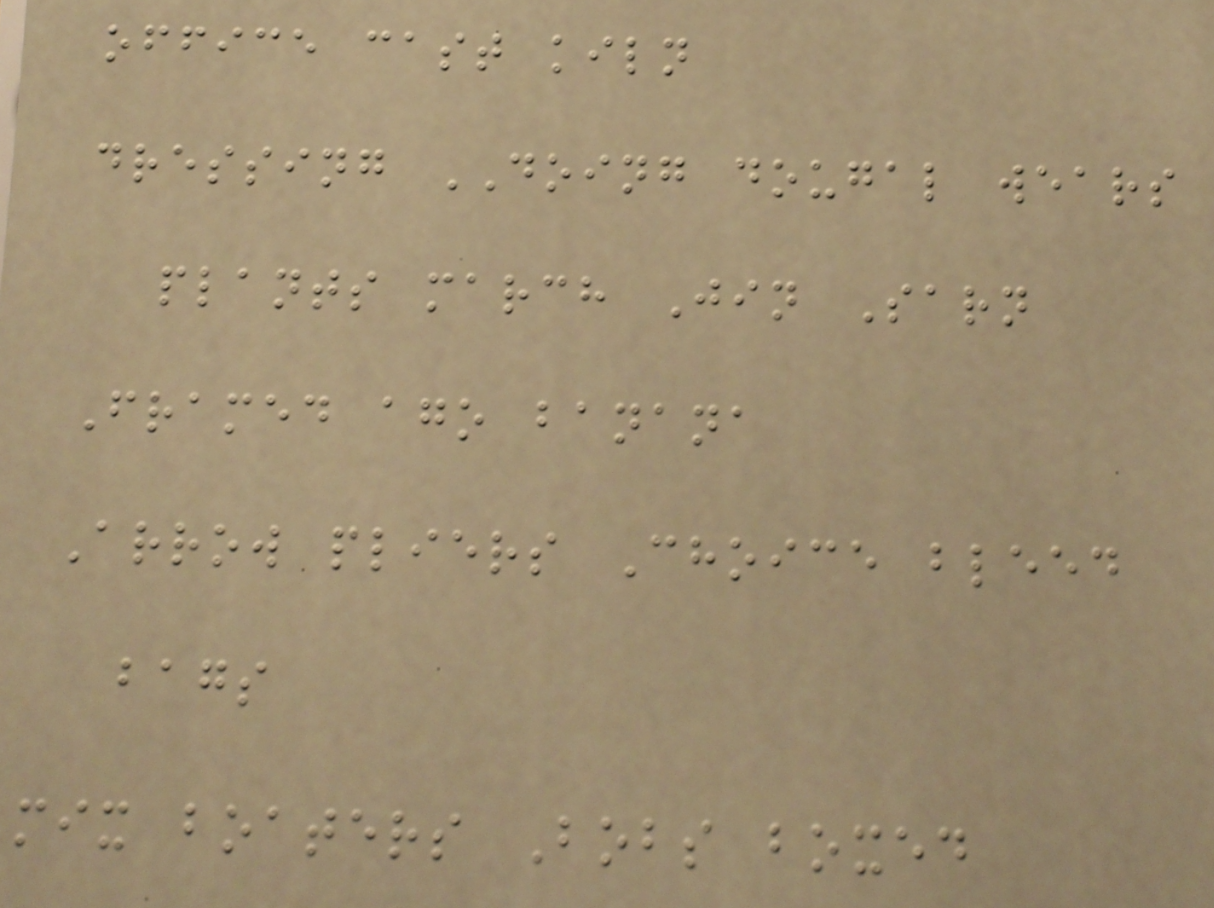office cast kiln
dressing DOING dougal wears
plants march Jin Sarn
Framed ago banana
Arrow pliers Choice bleed
bags
mix boaters Bobs boxed
